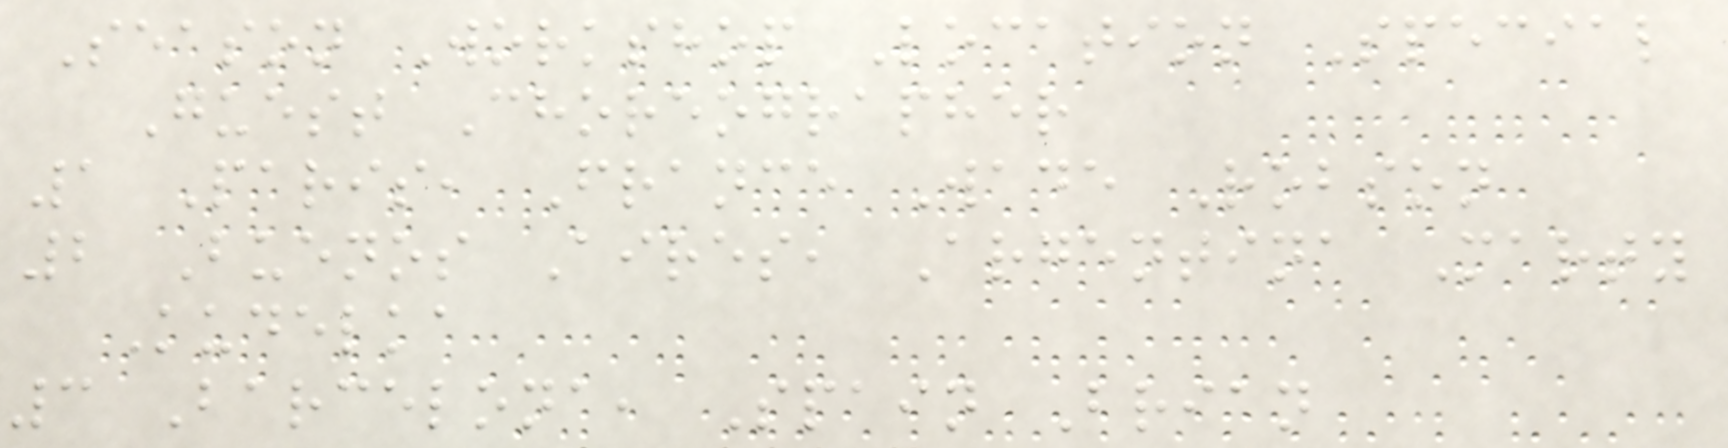Season Workshop Location Special
Guest Choreographer
1 Paris, France Wade Robson
2 Buenos Aires, Argentina Marty
Kudelka
3 Barcelona, Spain Brian
